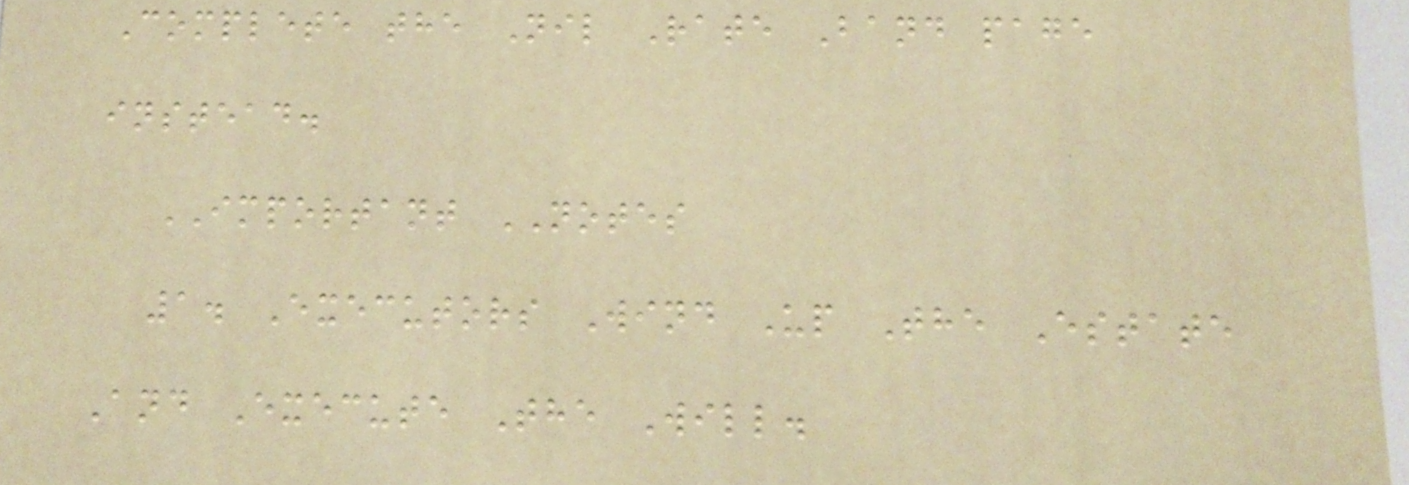Complete the Nil Rate Band page
instead.
IMPORTANT NOTES
1. Executors Wind Up The Estate
And Execute The Will.
